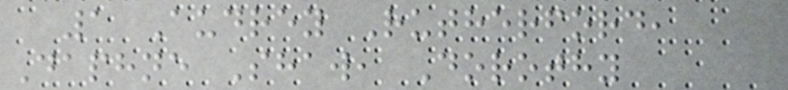1 Audrey Rutherford,
Daphne Shaw, Dorothy
